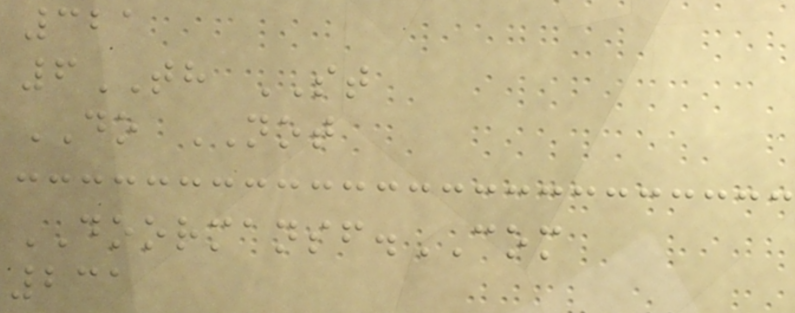321
6TH ST
DO NOT
DOORMANSF.COM
231
